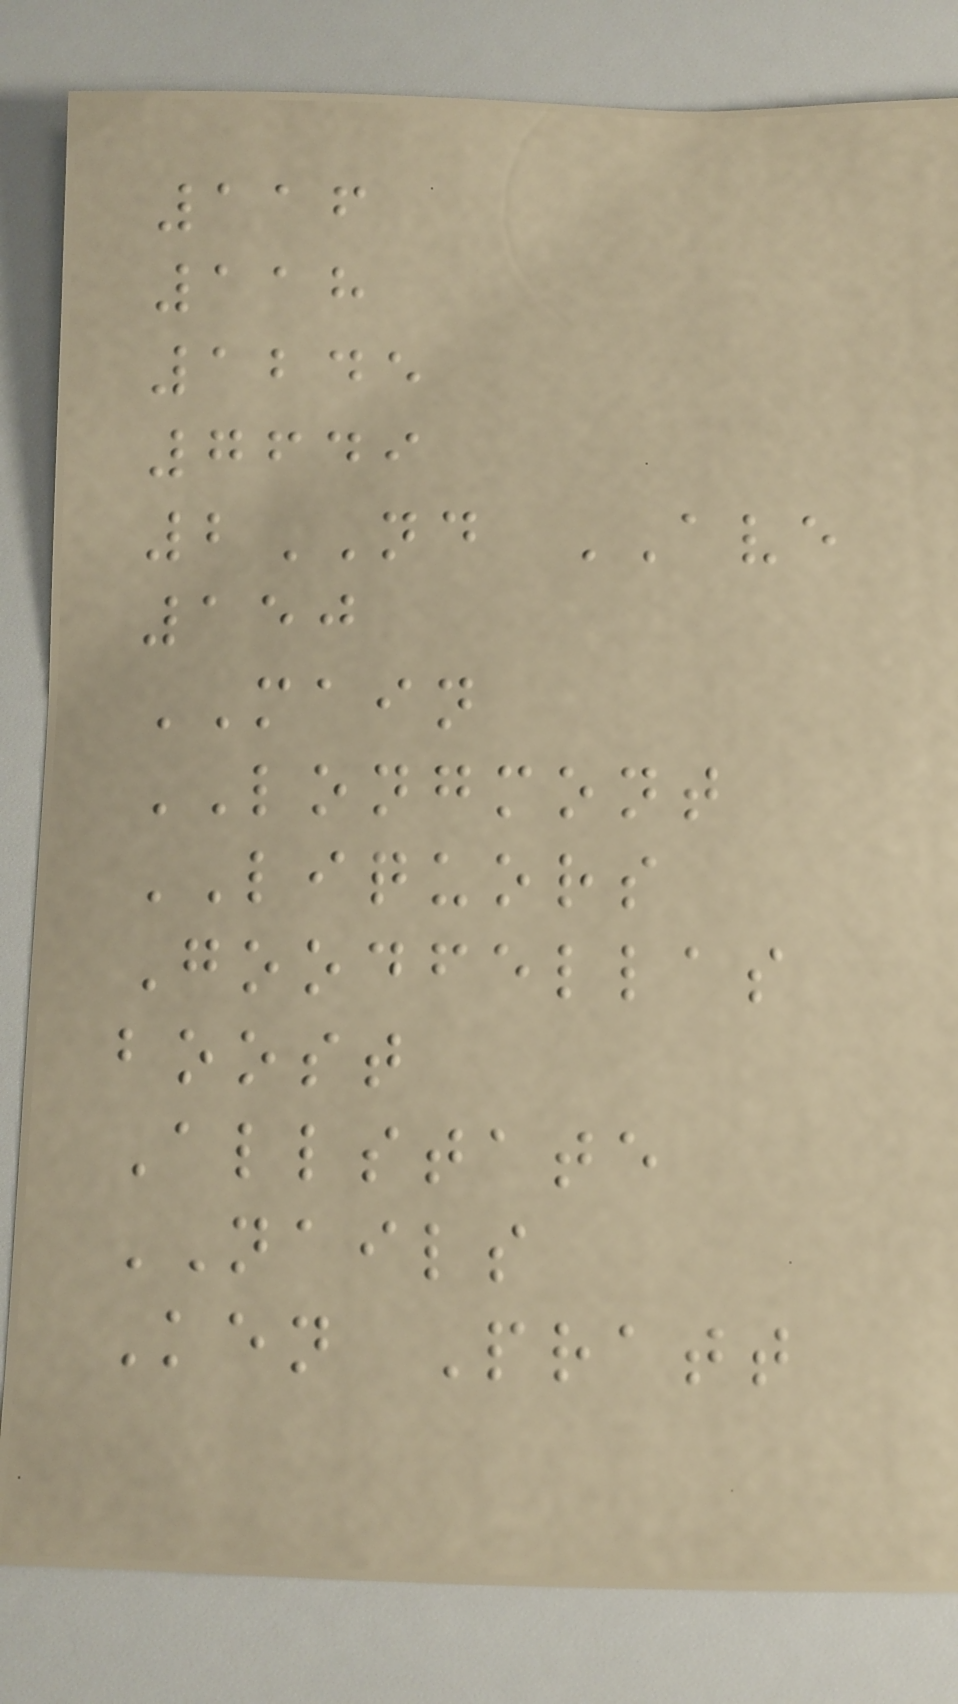116
118
1245
7649
2ND AVE
150
MAIN
LONGMONT
LIQUORS
Goodfellas
boost
Allstate
NAILS
Ken Pratt
